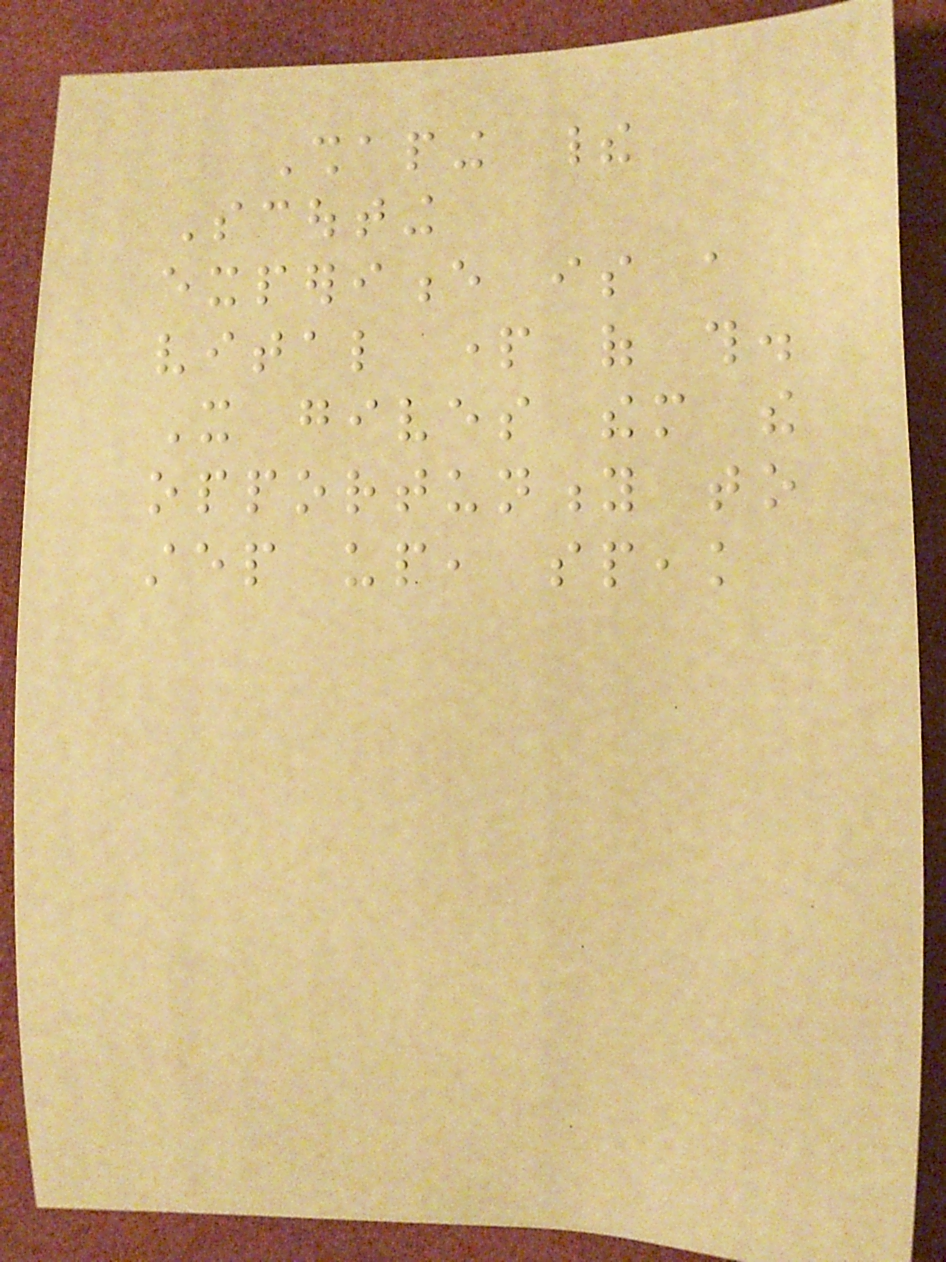Shaping their
Scouting
experience is a
vital part of this.
It gives them the
opportunity to
step up, speak
